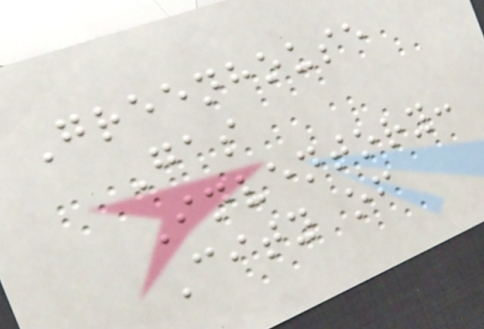Greenhouse
Gas
Inventory:
City of
